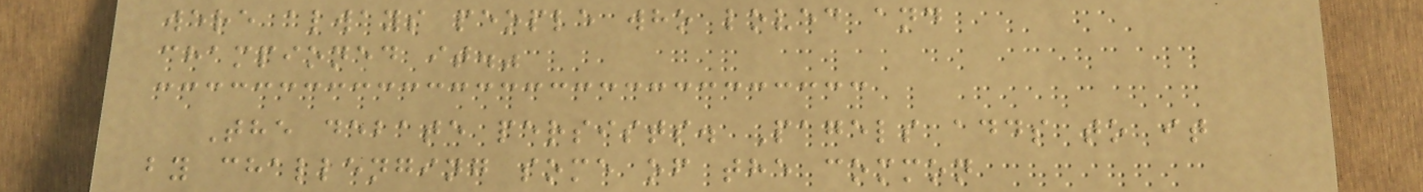were always people who loved and
championed it."
The debate persists. Pagels adds to it
by challenging some of the common
